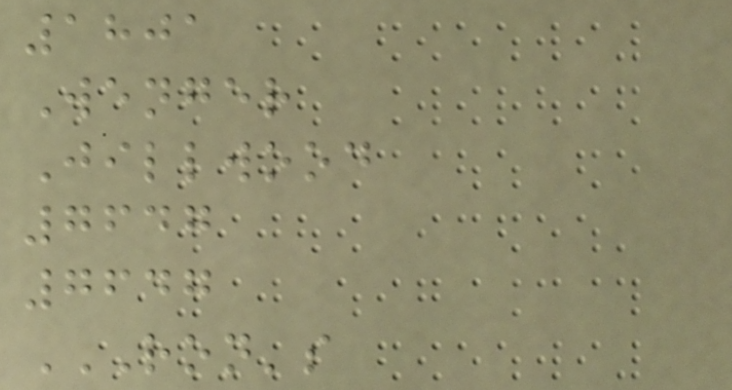1801
Wenger
Jillwood
7647
7647
RON'S
